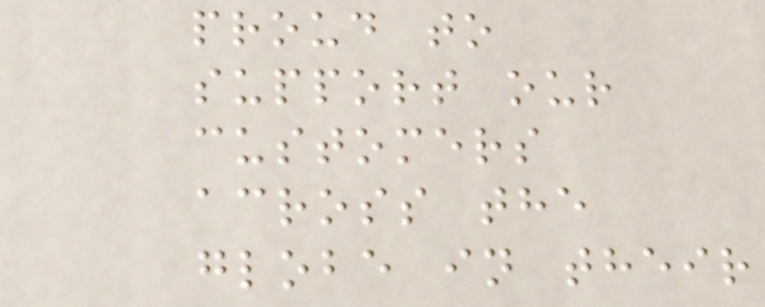proud to
support our
customers
across the
globe in their
